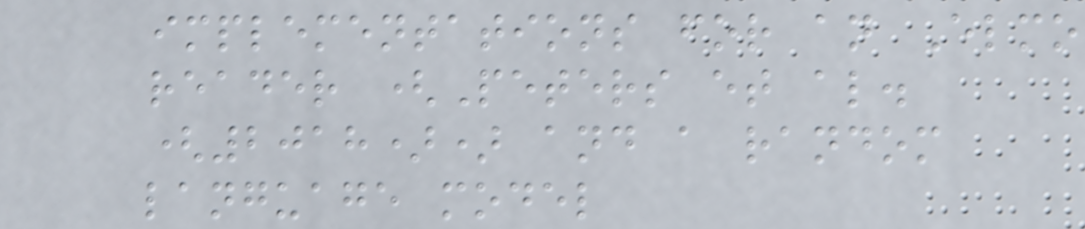implementations for an Elmo
reader (Peters et al.
(2018)) and a random
language model
